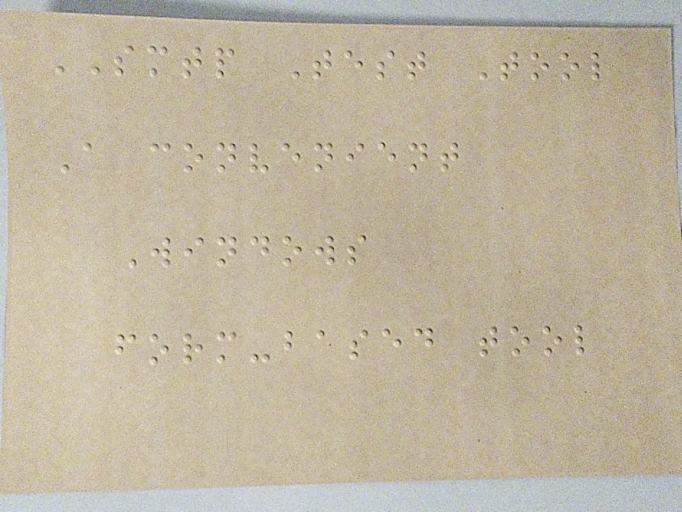SMTP Test Tool
A convenient
Windows
form-based tool
